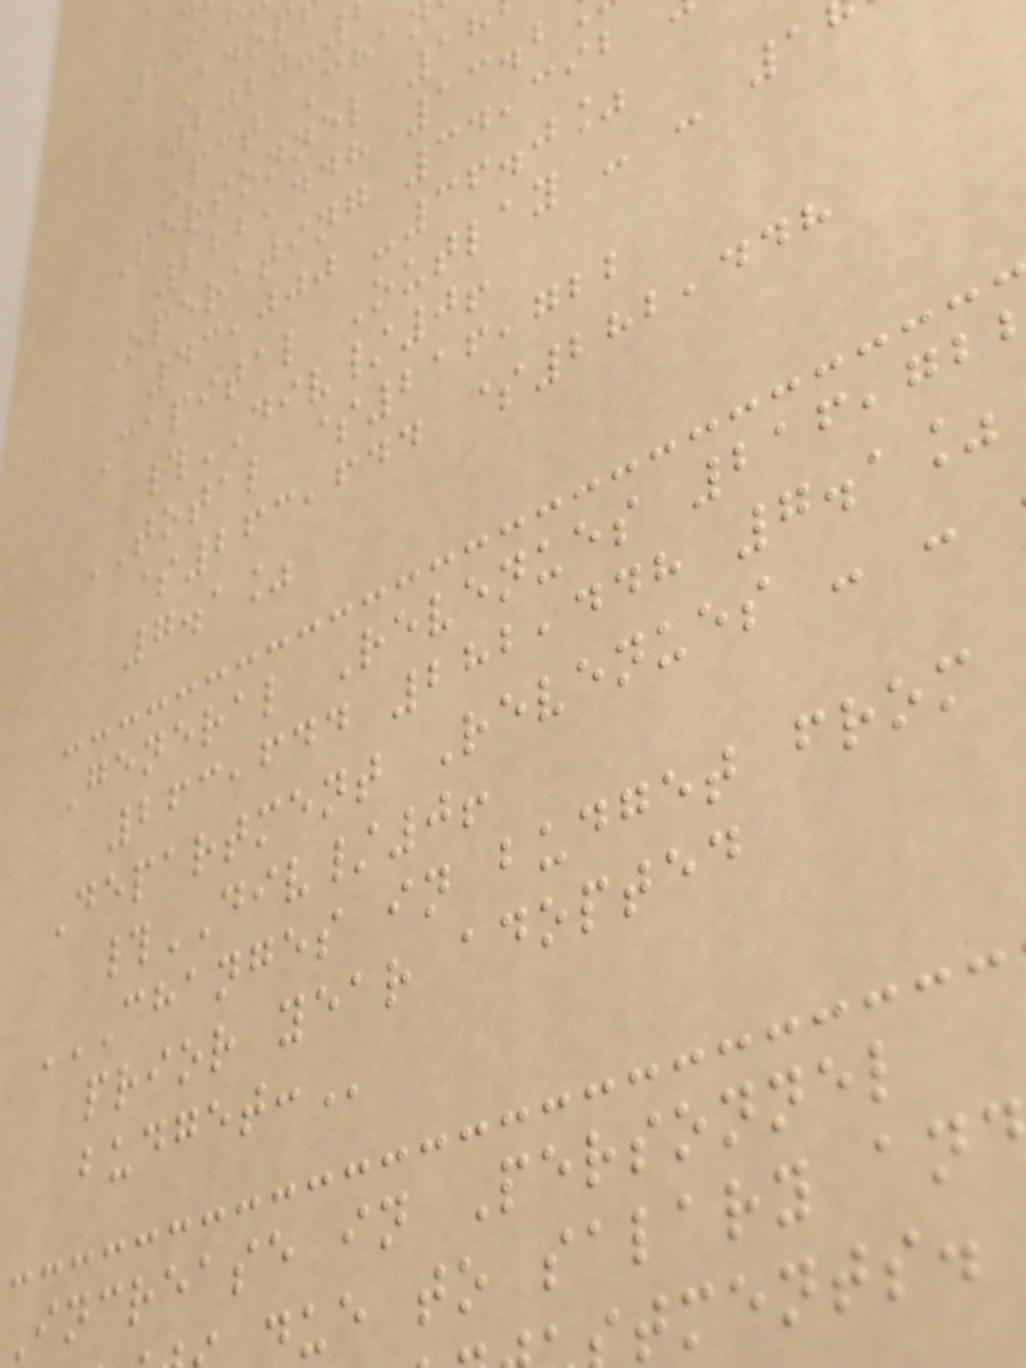Pct Cha
Personnel 18
222,448 13.2
Operating 34,392
43,000 -36.0%
Capital Outlay - - 1
#DIV/0!
TOTAL $216,722
$263,644 $282,448
7.1%
General Revenues 216,72
263,644 282,448 7.1%
Department Revenues - -
#DIV/0!
CHANGES IN BUDGET FROM
prior year adopted
Increase in Personnel
due to salary and
tments.
